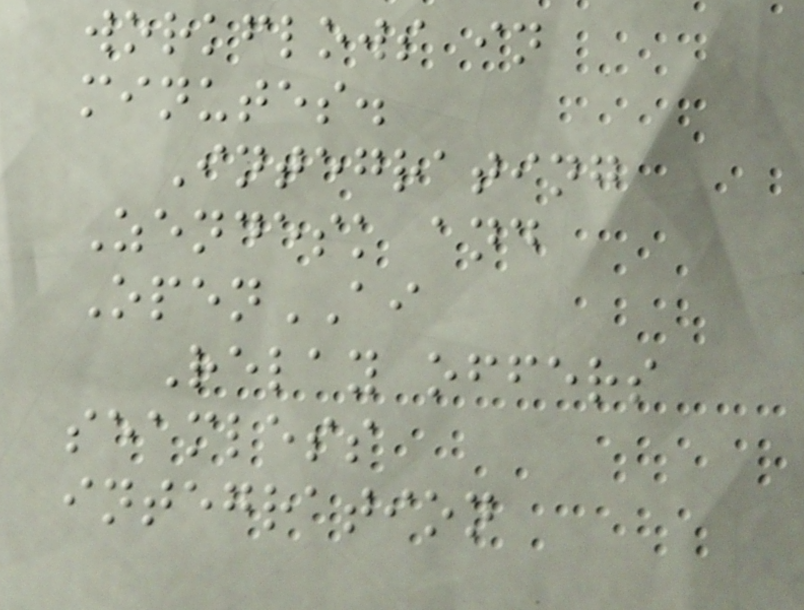workflows in
minutes.
Integrating
Zendesk and
OpenAI
Relay offers
seamless
integration
